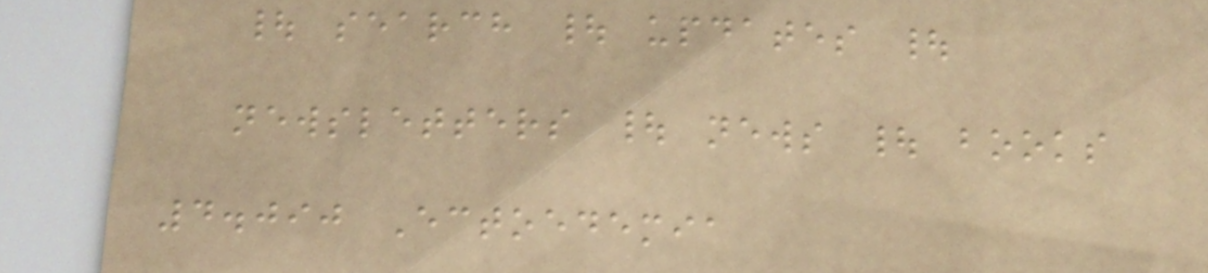| search | updates |
newsletters | news | books
4.090 Ectoedemia
